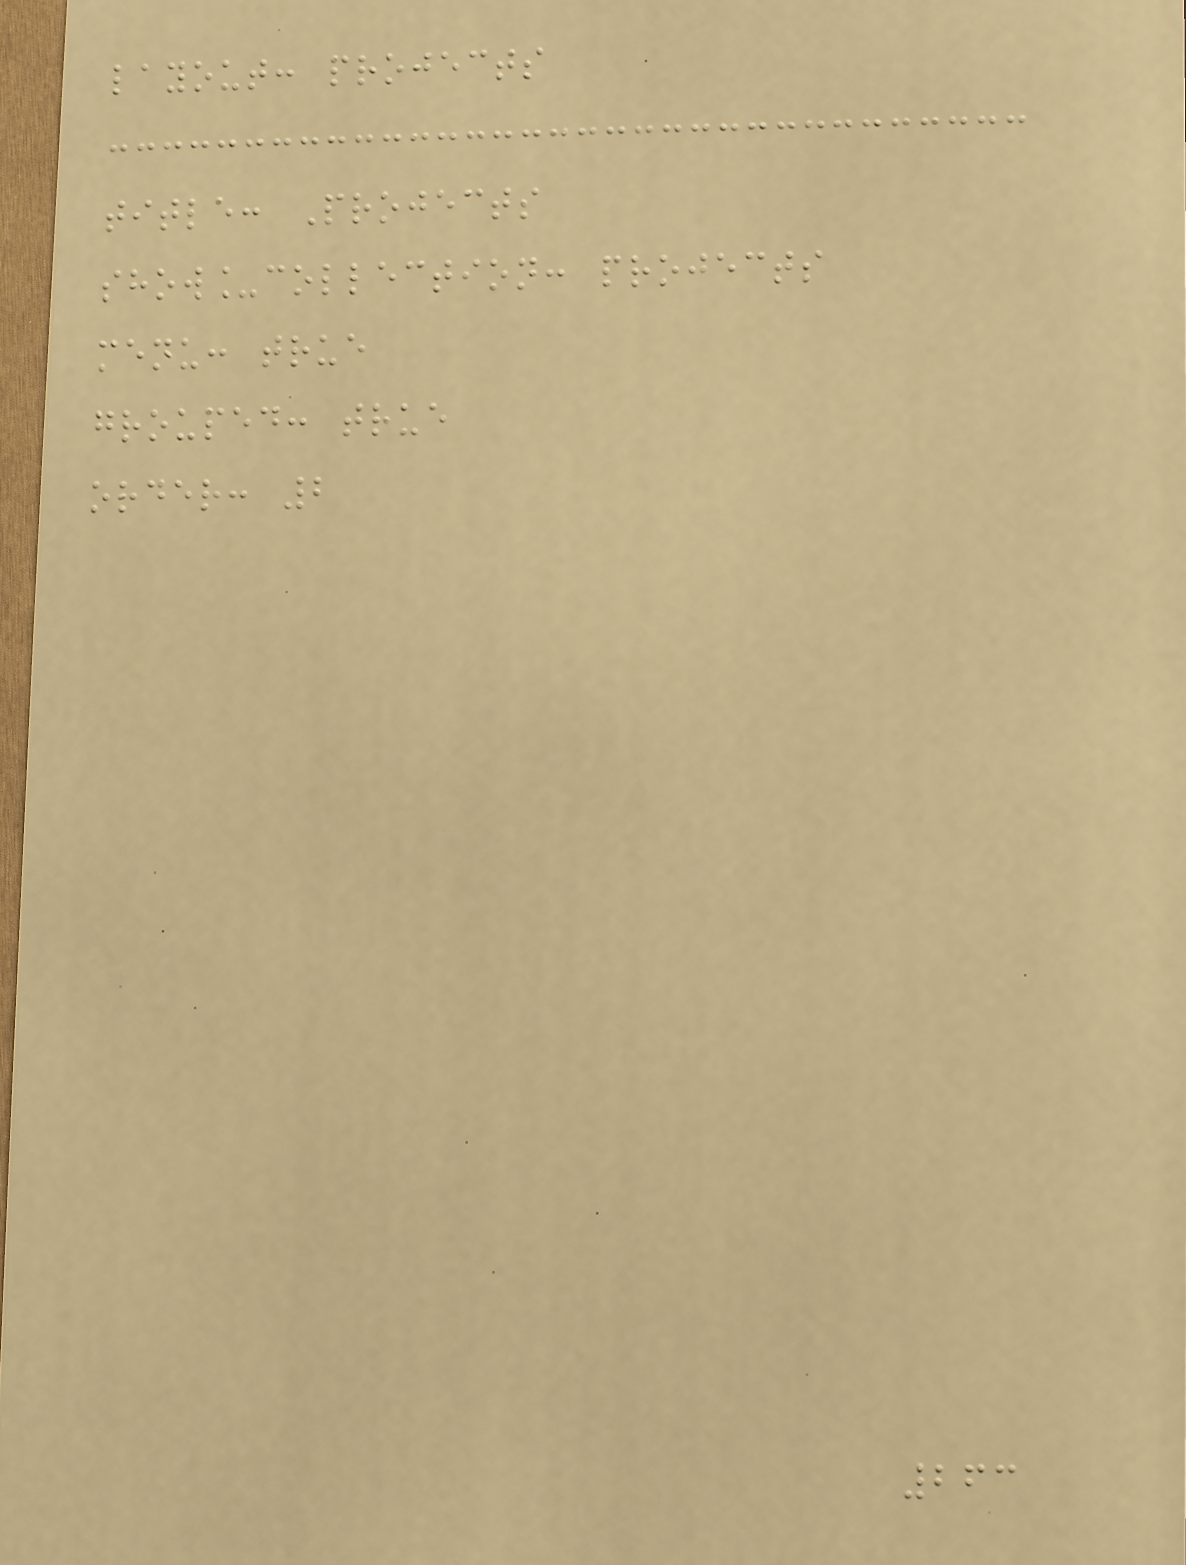layout: projects
title: Projects
show_collection: projects
menu: true
grouped: true
order: 2
263
